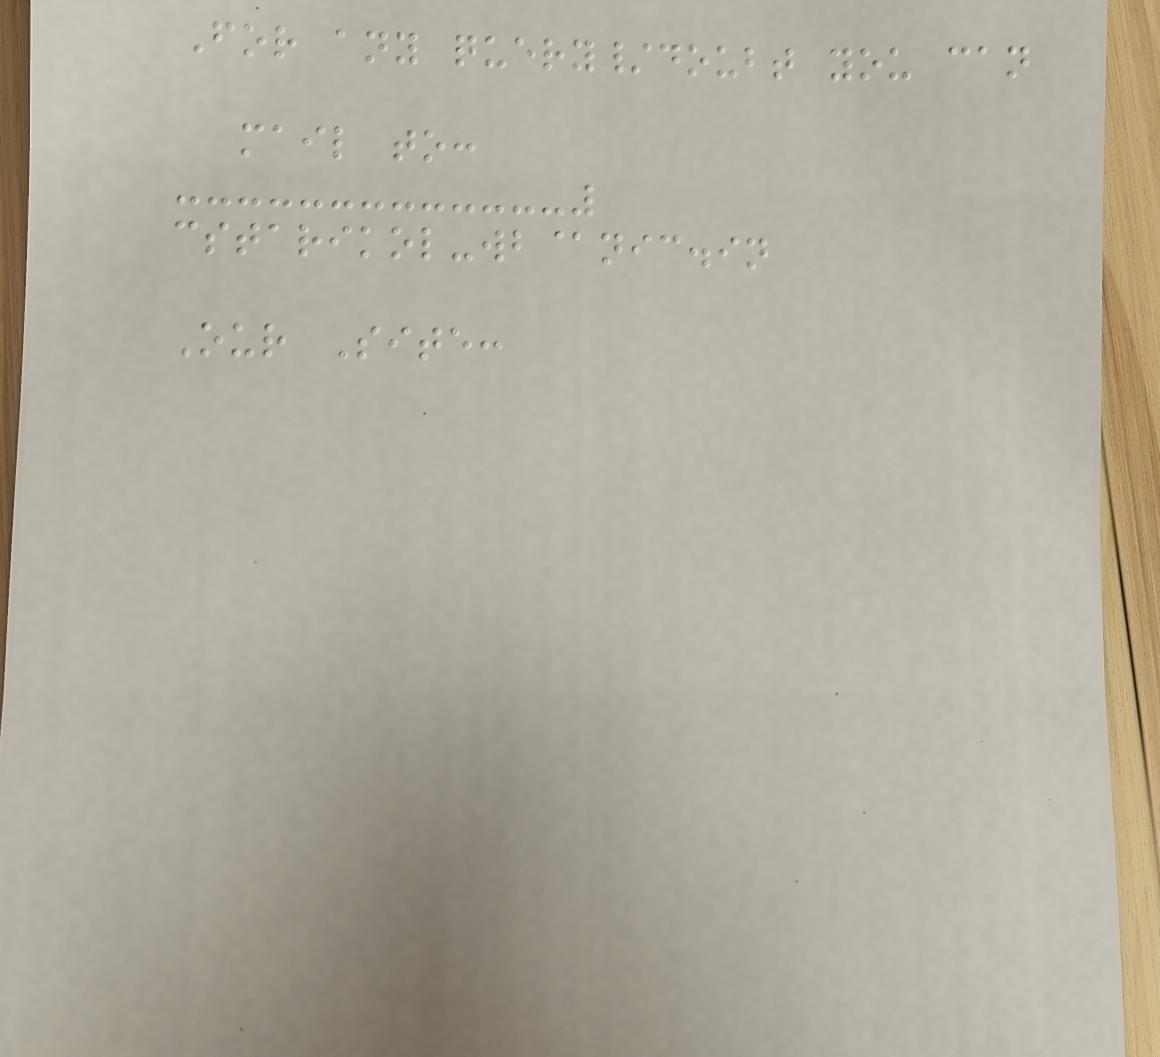For any query/doubt you can
mail to:
cstarikol-wb@nic.in
Our Site:
